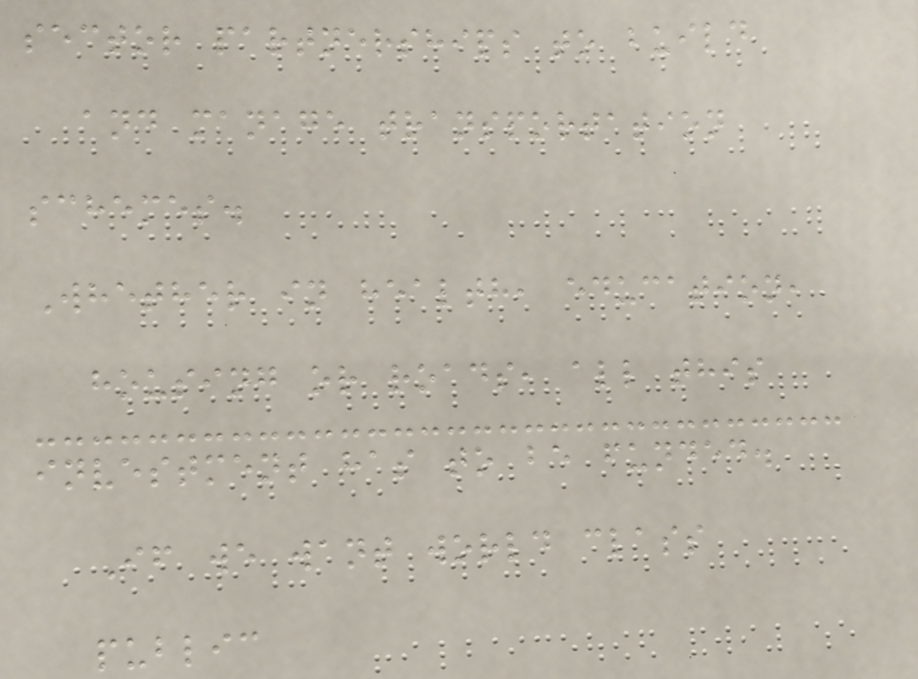sector partnerships to build
and manage transportation
schemes.
Whether in health, education,
housing or roads, all this
investment has to be funded.
If we want world class
public
